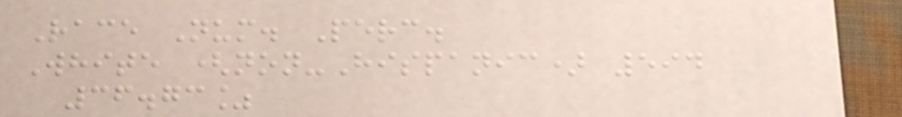Race Num. Perc.
White (non-Hispanic) 594
36.73%
